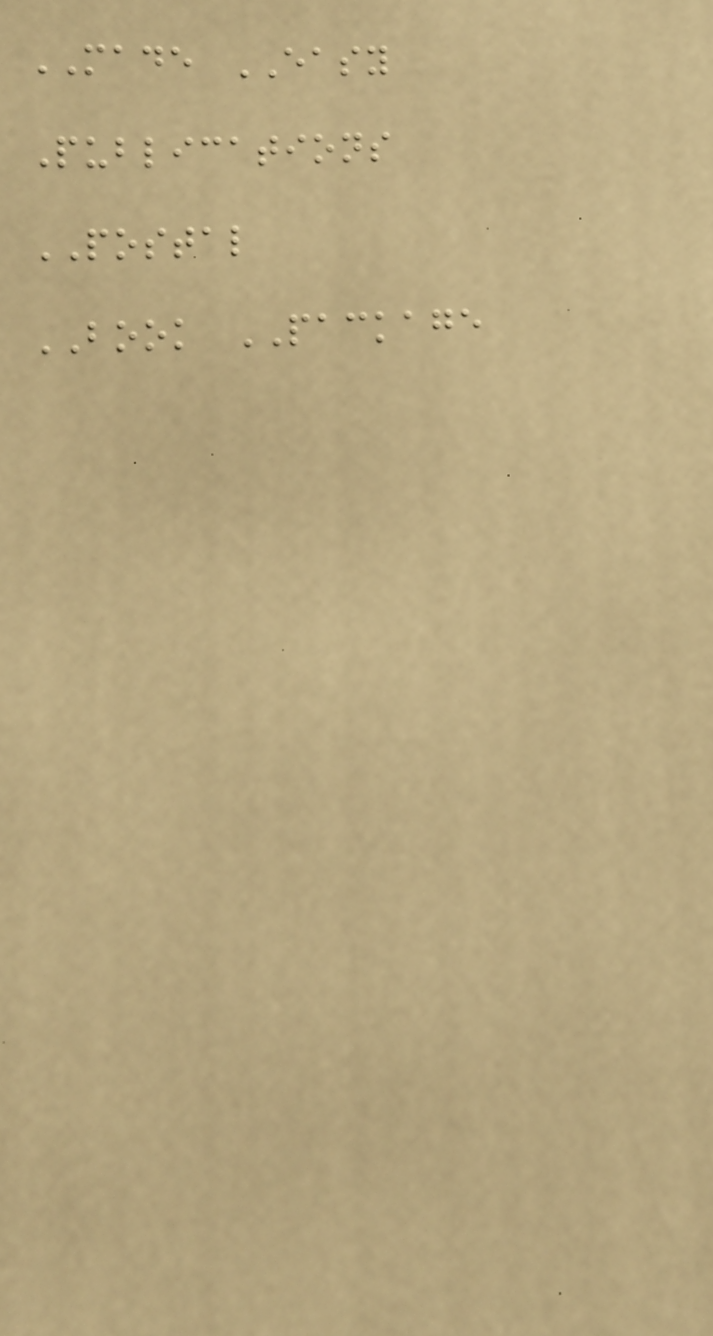MADE EASY
Publications
POSTAL
BOOK PACKAGE
